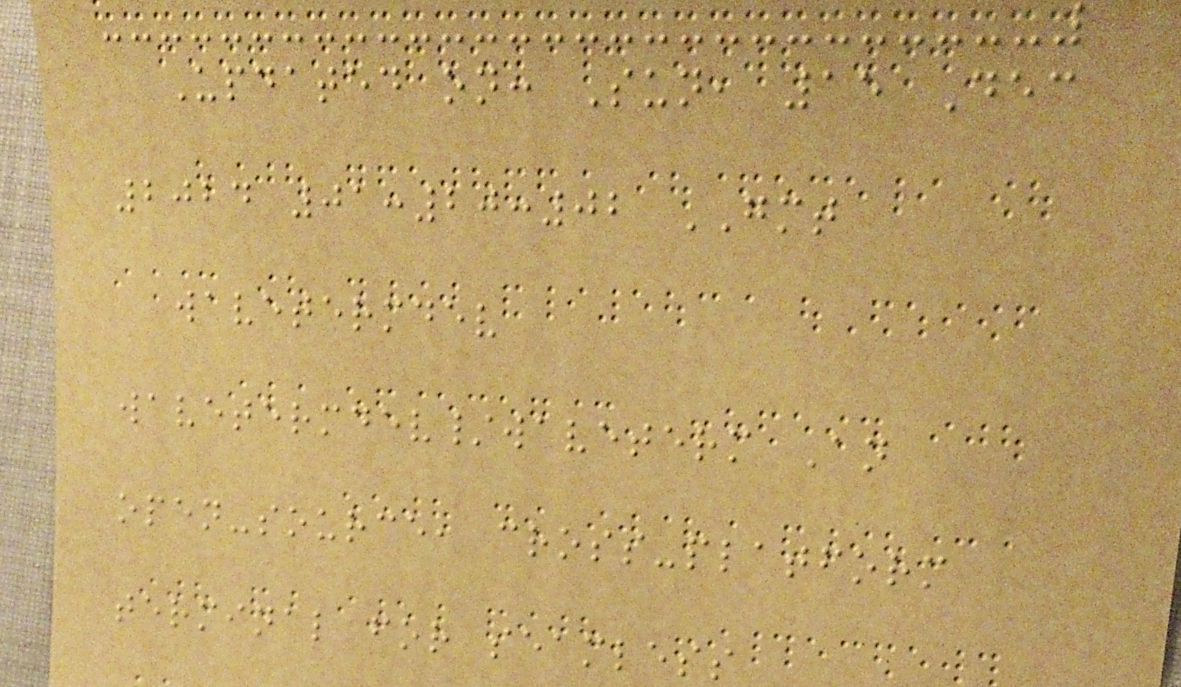Updated on: Sun, 15 Dec
2024 01:20:02 GMT
wavetermdev
wavetermdev/waveterm An
open-source, cross-platform
terminal for seamless
